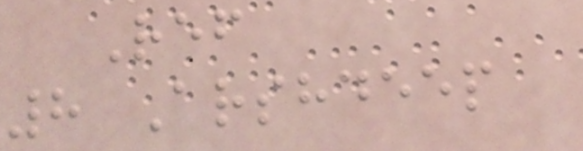Ref
8 Arshdeep
